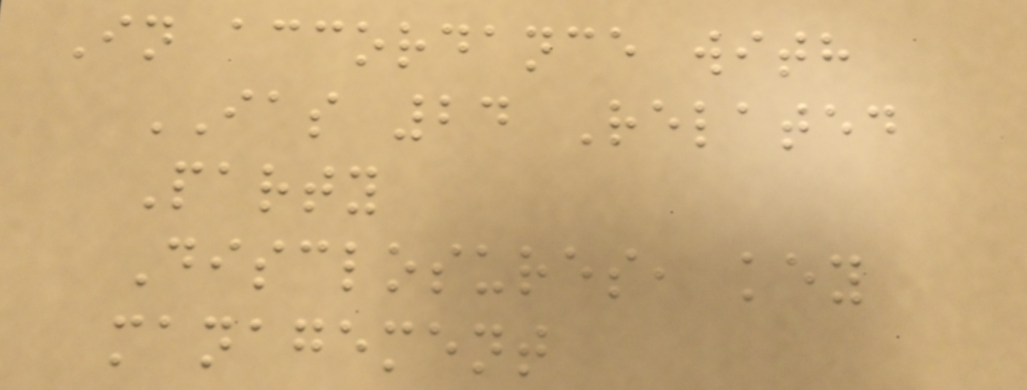In accordance with
IAS 24 Related
Party
Disclosures, key
management
